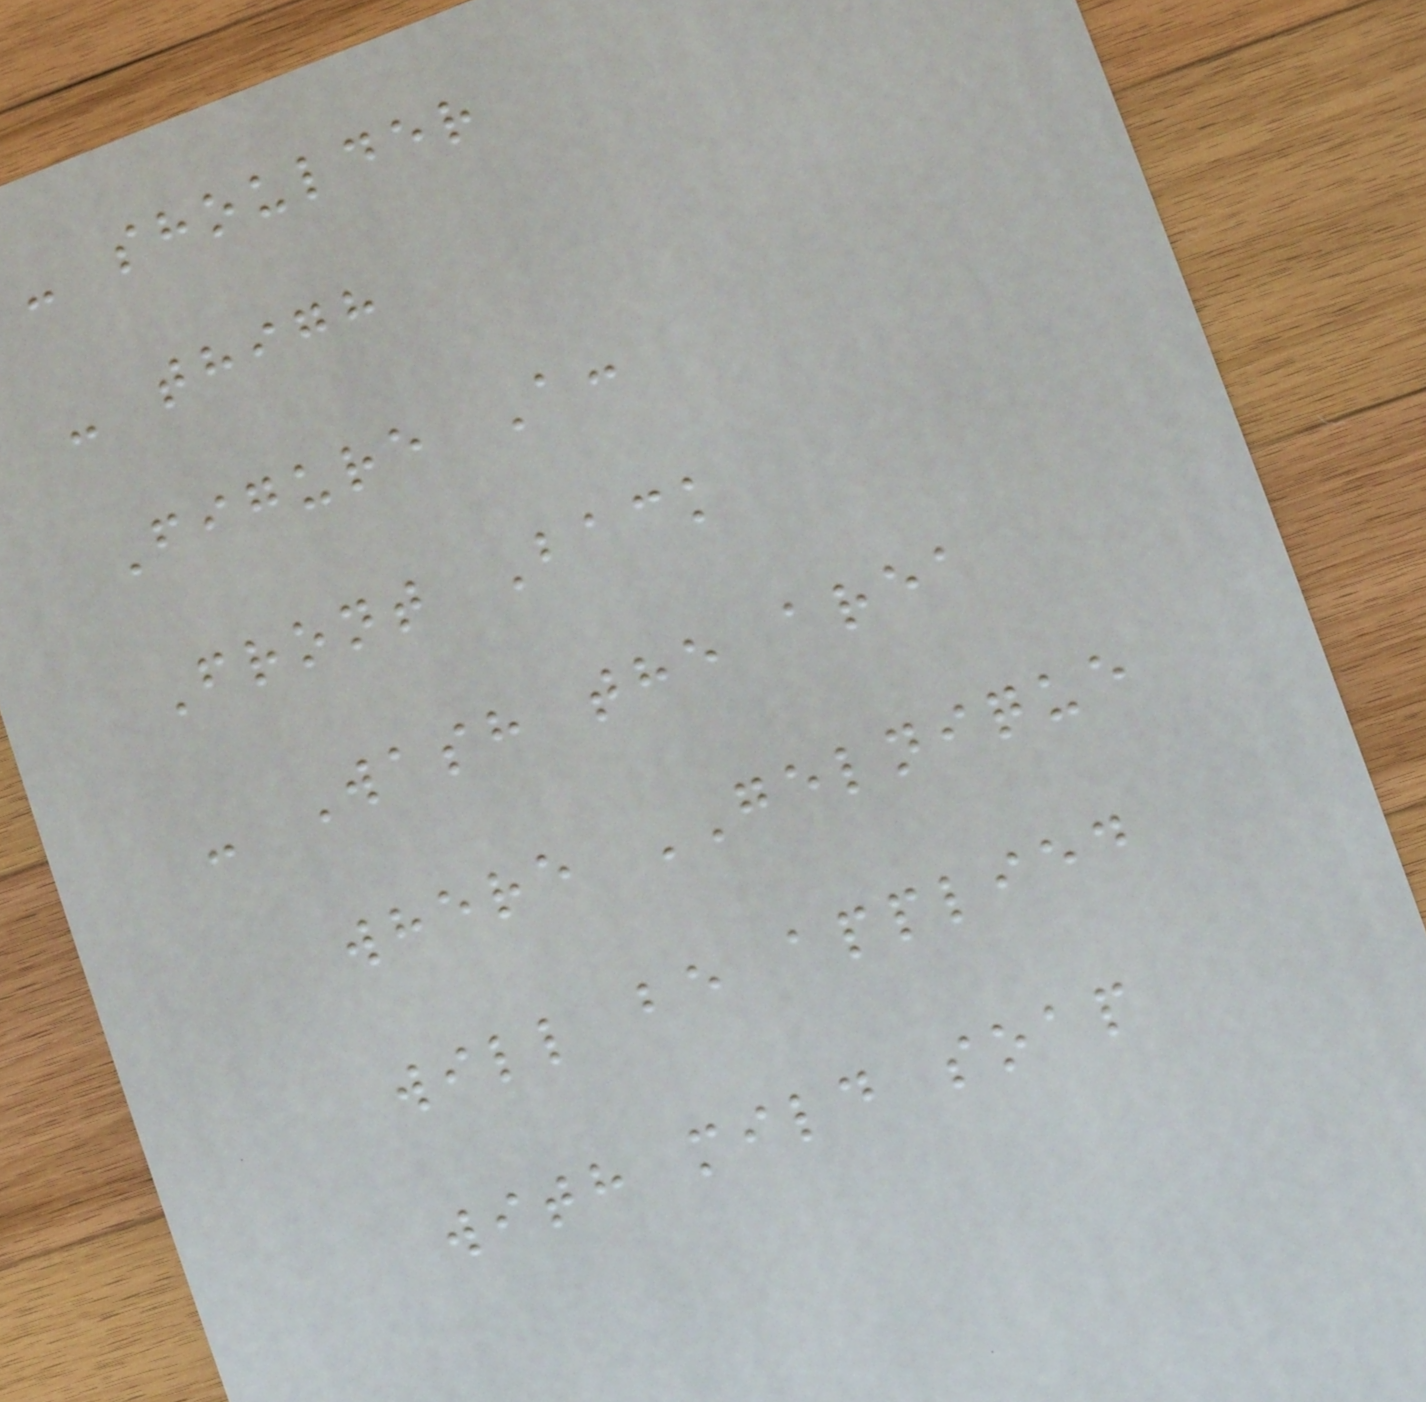- shoulder
- thigh
Figure A:
Front Back
- Wash the area
where GELNIQUE
will be applied
with mild soap
